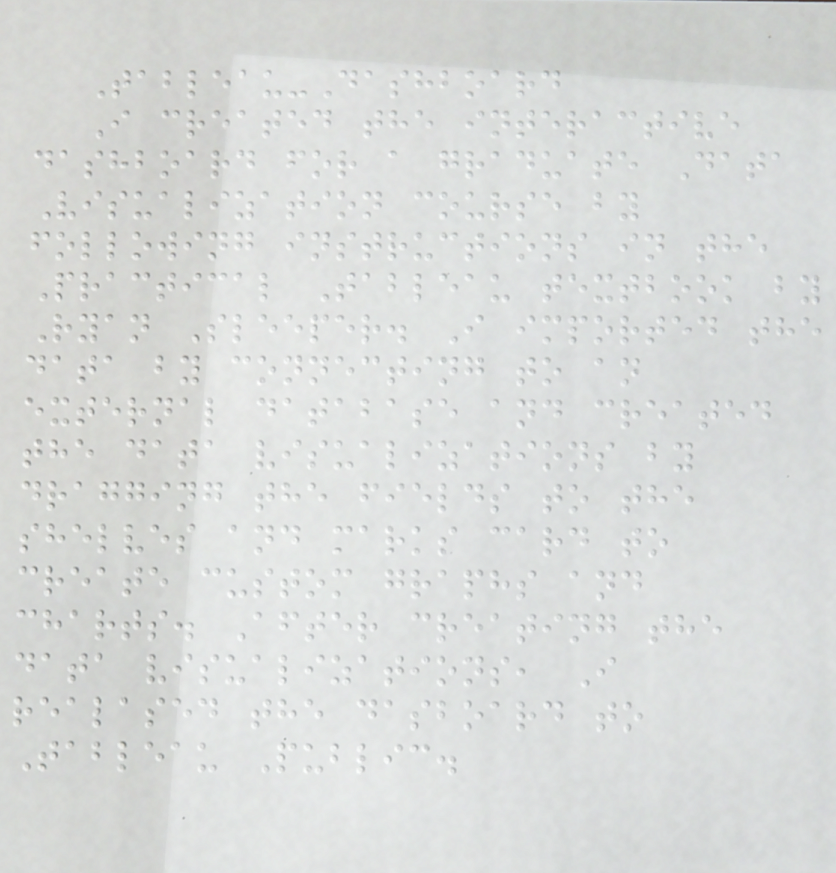Tableau-Dashboard
I created the interactive
dashboard for a graduate Data
Visualization course by
following instructions in the
Practical Tableau textbook by
Ryan Sleeper. I imported the
data by connecting to an
external database and created
the data visualizations by
dragging the fields to the
shelves and marks card to
create custom graphs and
charts. After creating the
data visualizations, I
realased the dasboard to
Tableau Public.
